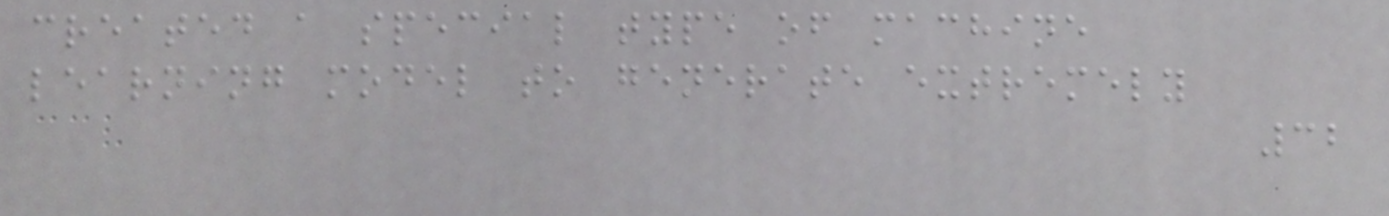created a special type of machine
learning model to generate extremely
32
